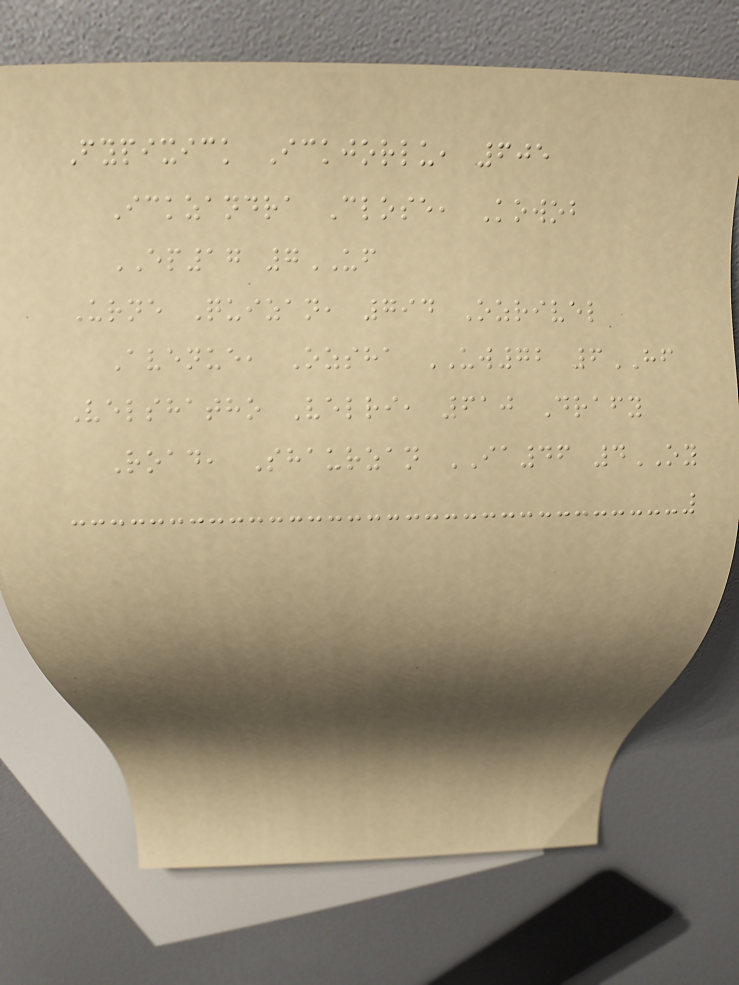Fypixick Ickjorlu, 605
Ickzandra Close, Kowob
EP17 7UF
Urne Quizan, 794 Ozrivel
Avenue, Ozsha UW72 6HF
Velshatho Velri, 610 Drafy
Road, Shaurzan IA46 4OY
